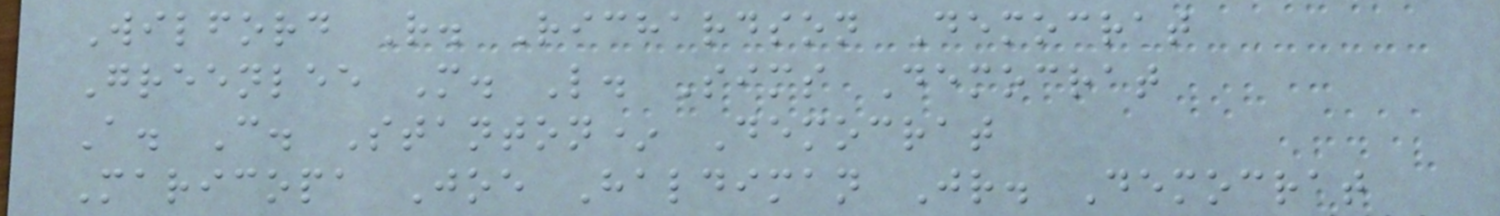Wilford R. Richardson Democrat
Greenlee M. L. Sims Democrat
A. C. Stanton* Democrat
Maricopa Joe Haldiman Jr. Democrat
